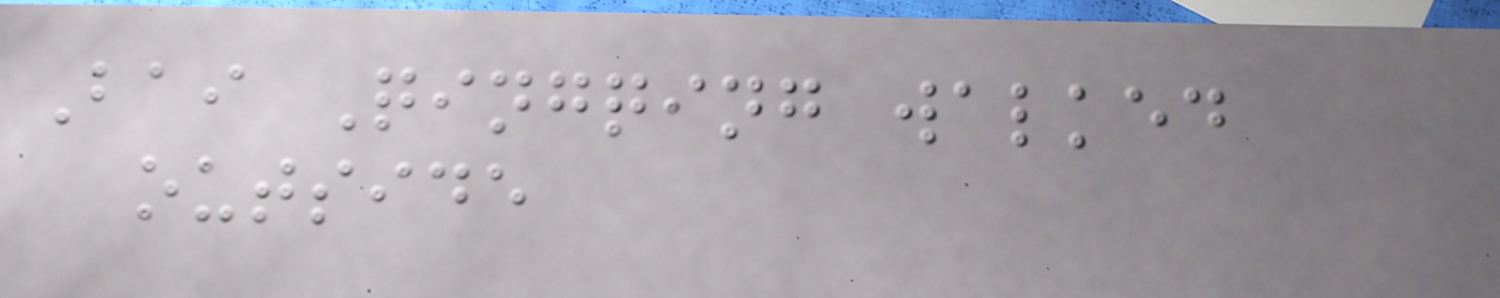Bai Qingqing walked
outside
